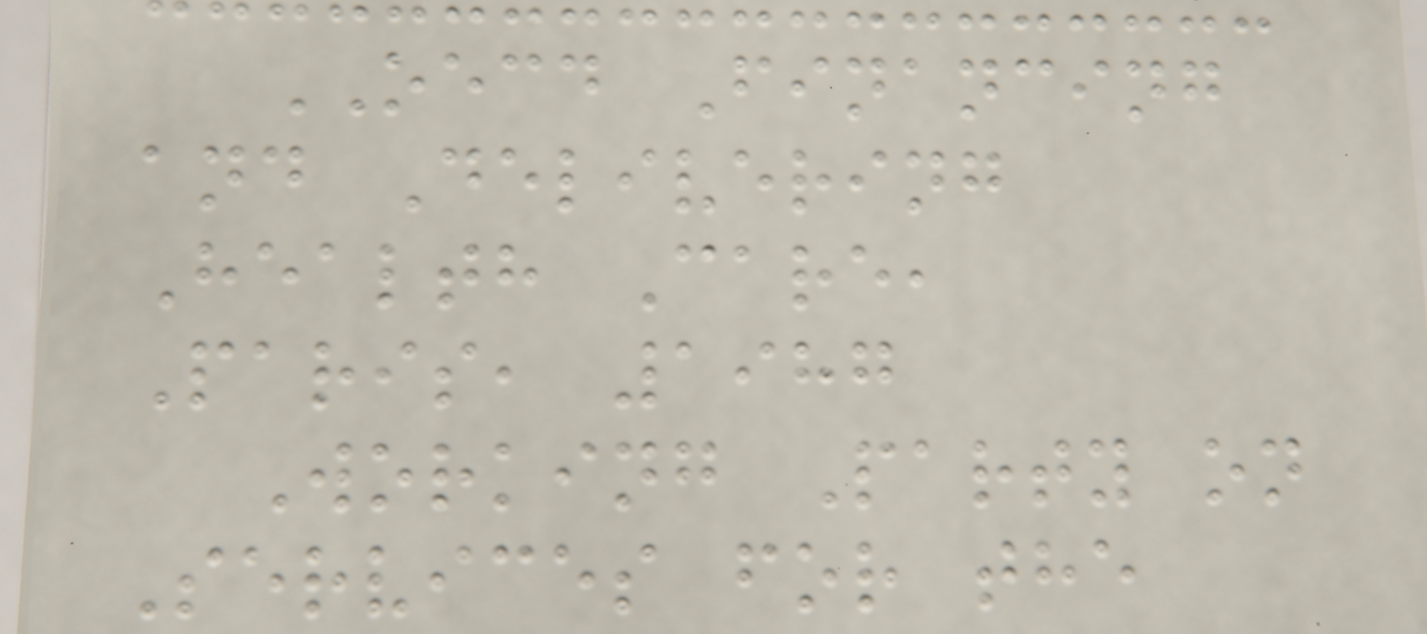OECD Financing
and Delivering
Health Care,
Paris, 1987
Working Party on
Services for the
